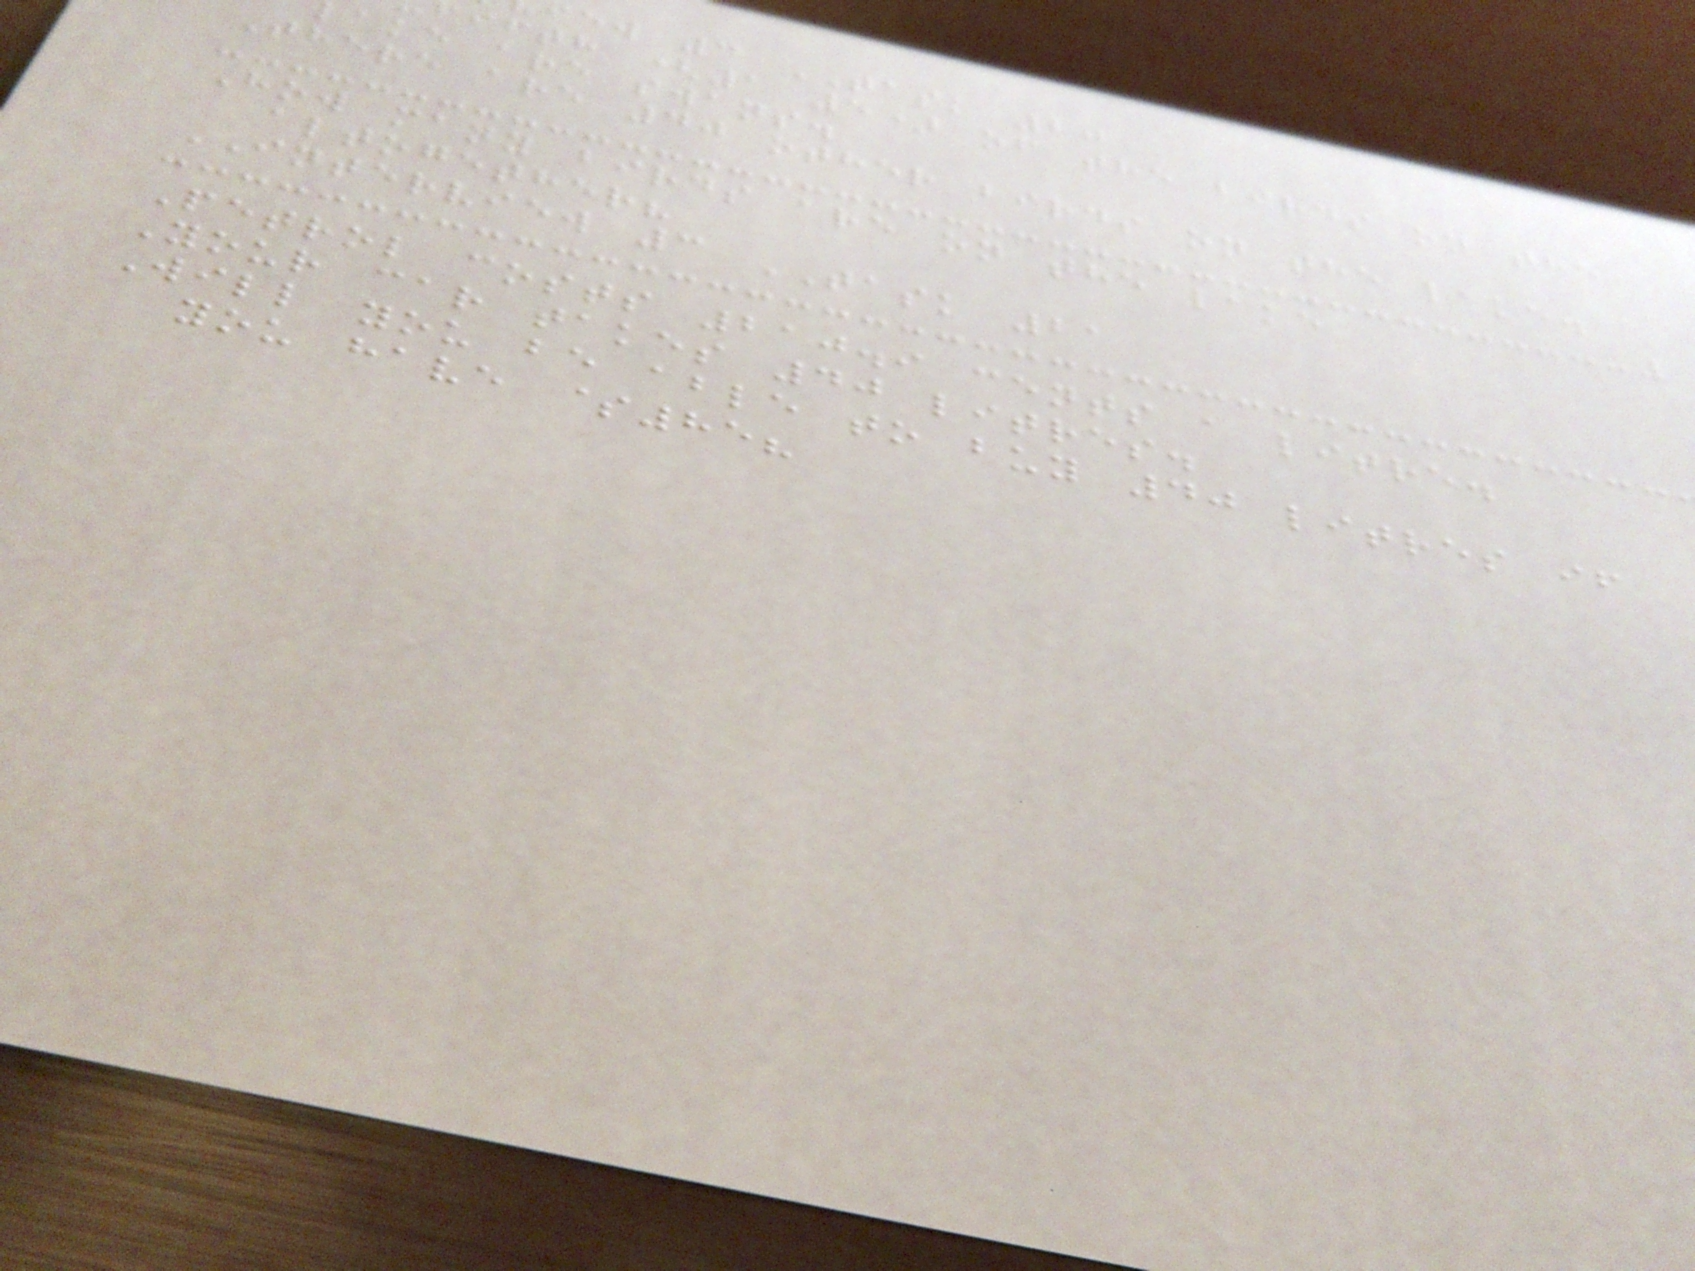ew 3 TASK 20
ifth (1 5) of the birds on the
ake are swans.
There are 40 other birds on the lake.
How many birds are on the lake
altogether?
INTERVIEW 3 TASK 21
Petrol costs 210.9 cents a litre.
Your car takes 40 litres.
Will you be able to buy 40 litres if
you have $85?
